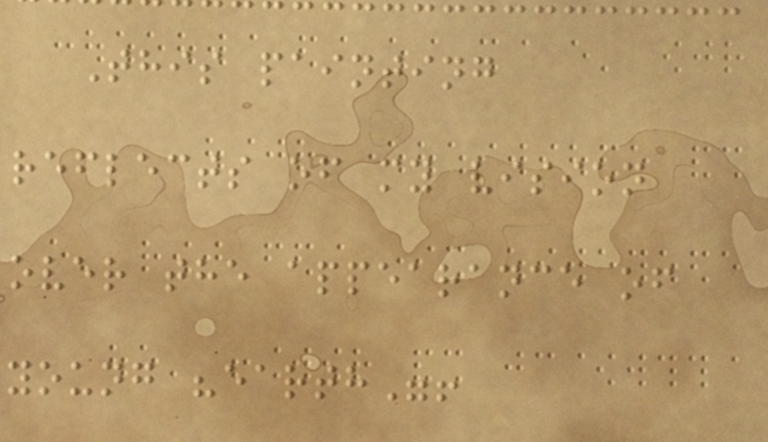This painting
reflects of my vision
over the appearance of
young "earth"!
